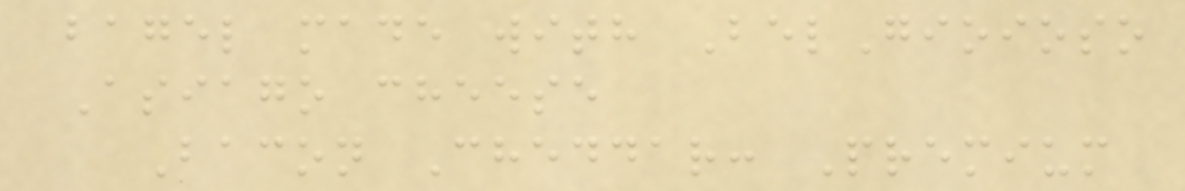bagel made with BelGioioso
Asiago cheese
Bacon Cheddar: Premium
